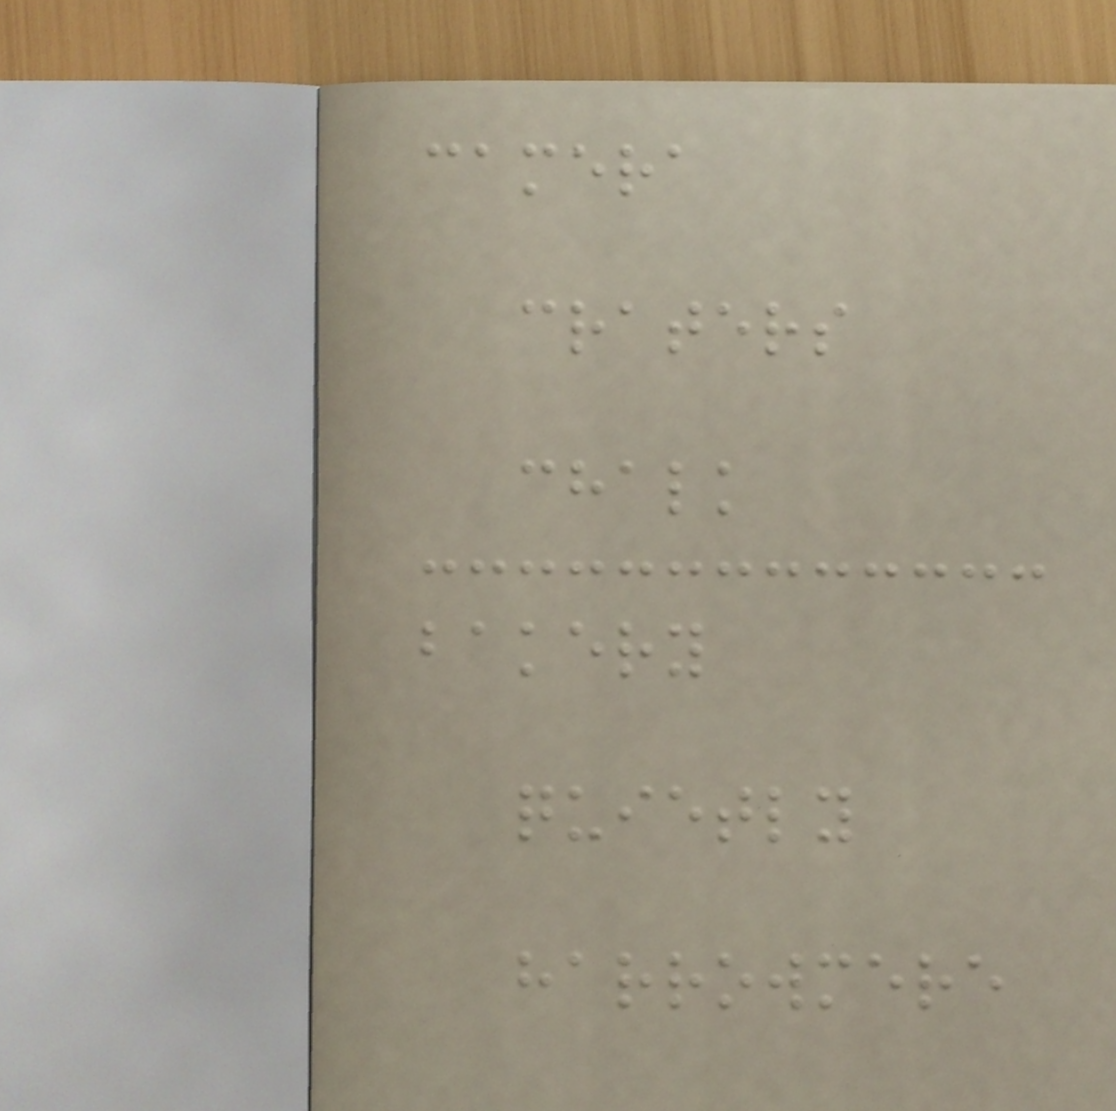camera
craters
chalk
bakery
quietly
harrowmere
